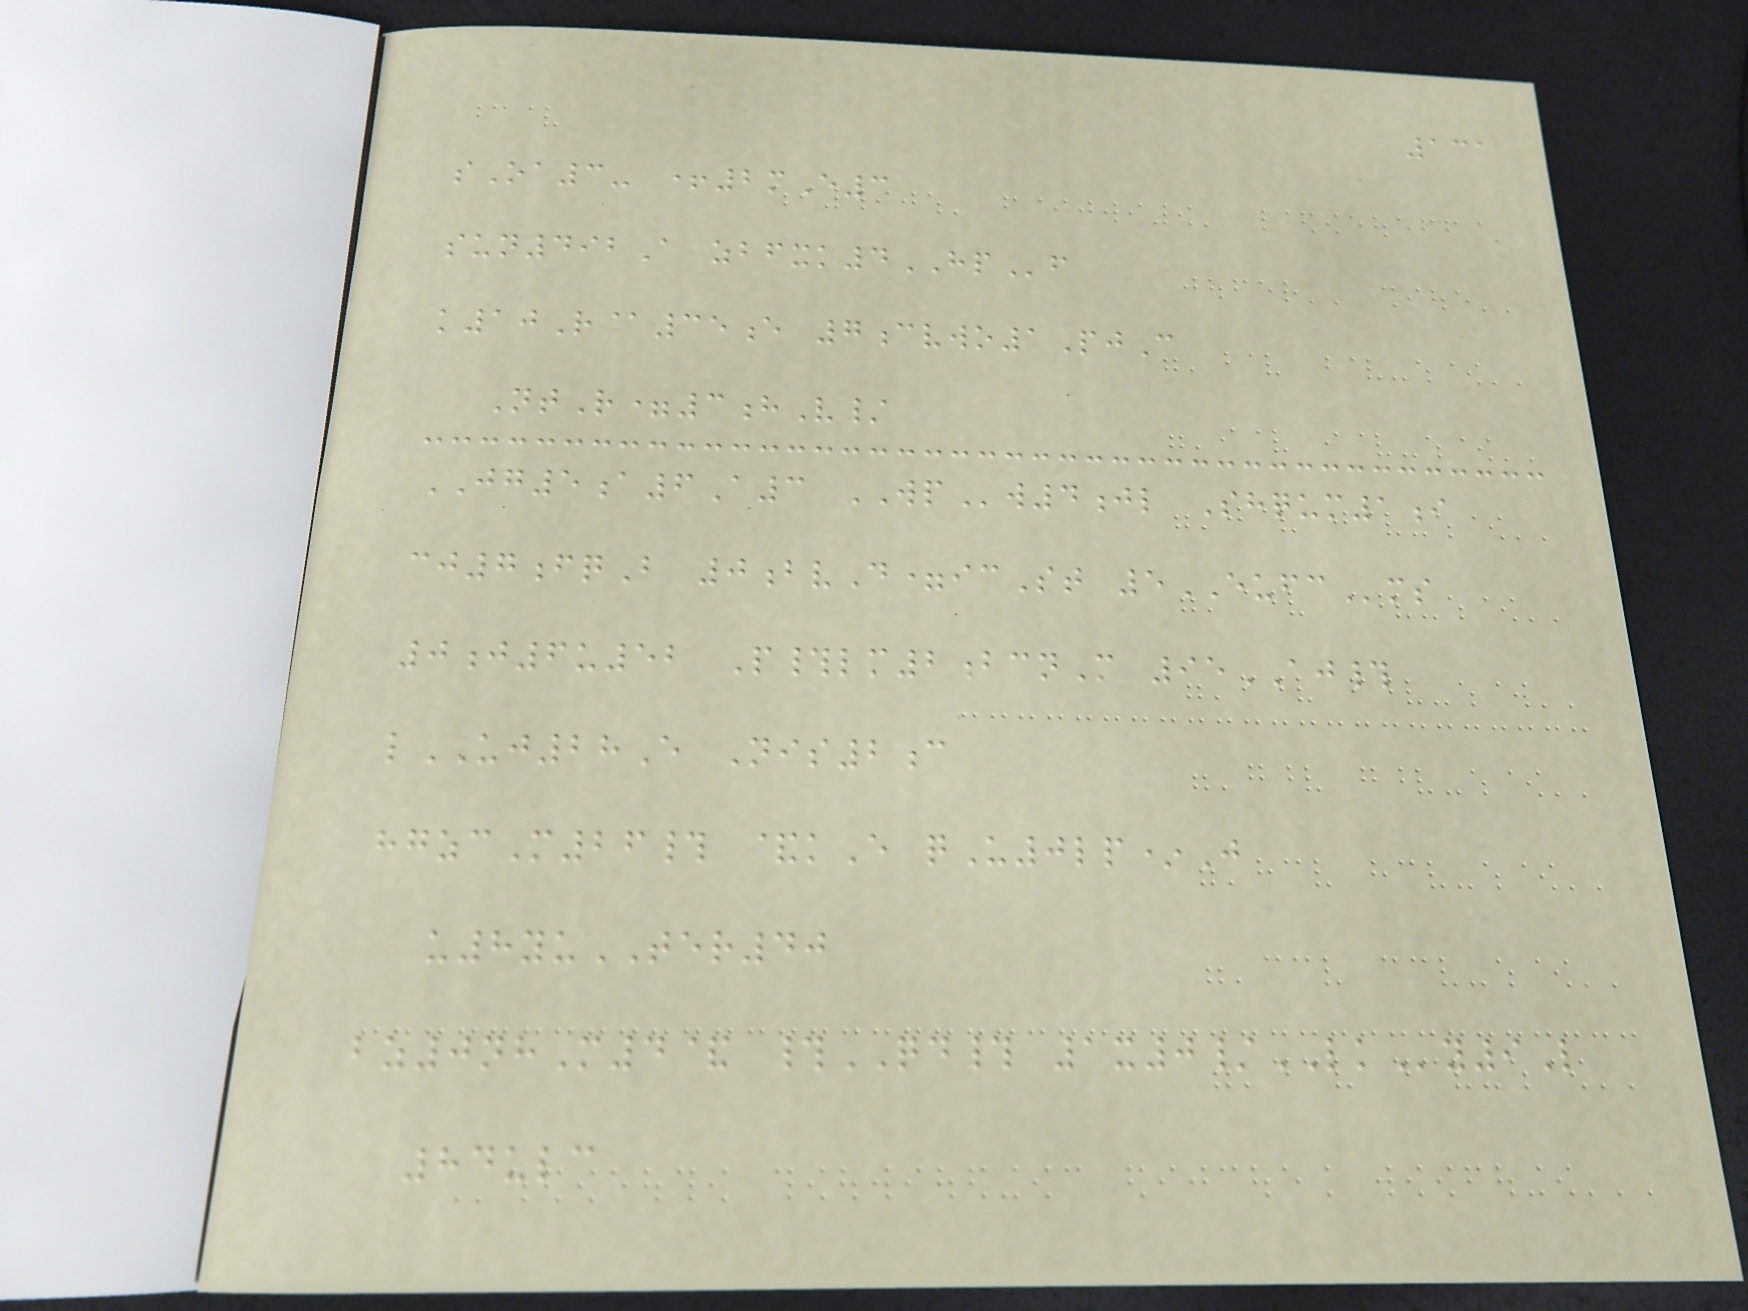131
sOa3- +2mE3
sun492A zbfxk4HPf
k10R@35e 7cvwo1PjC
NtR=3hV/
JG5a6A3 WPw4jl Shqum1i
cj7fqB 0bvD=icSt 5EUFCms
0j6u52 P#lm2bcnM 95AJ#
lUJ28E Nis2c
hgzcM26# &kE qU0lp*J
u8yuTER40
bz0nhM4& #QD# 1x0/LKy9L
84ulc
